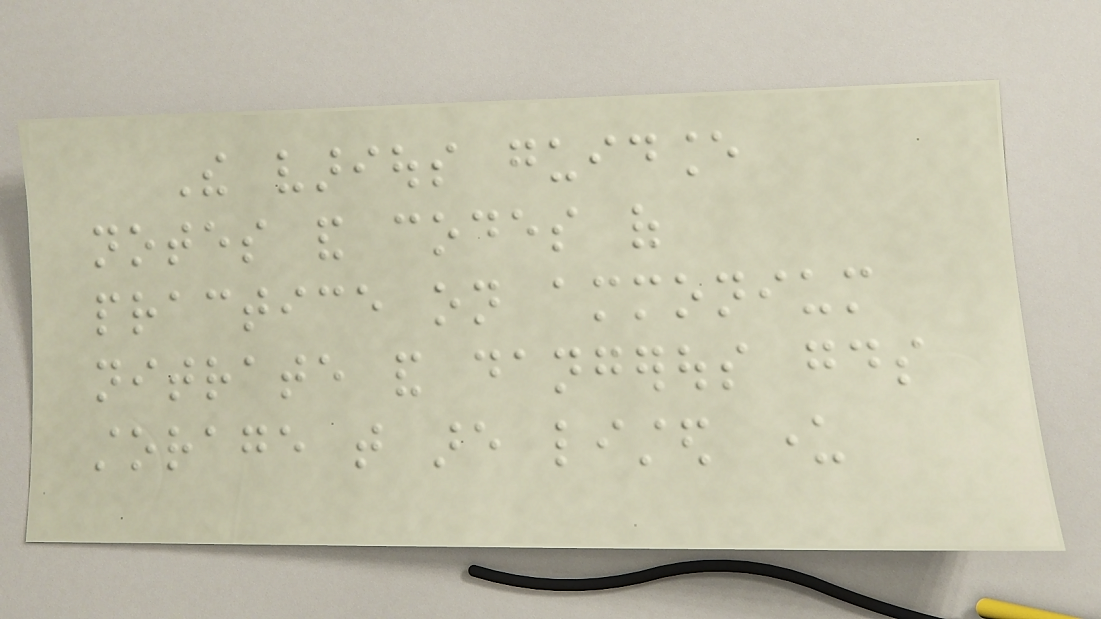The various guidance
notes and codes of
practice on ammonium
nitrate and dangerous goods
storage that are listed under
